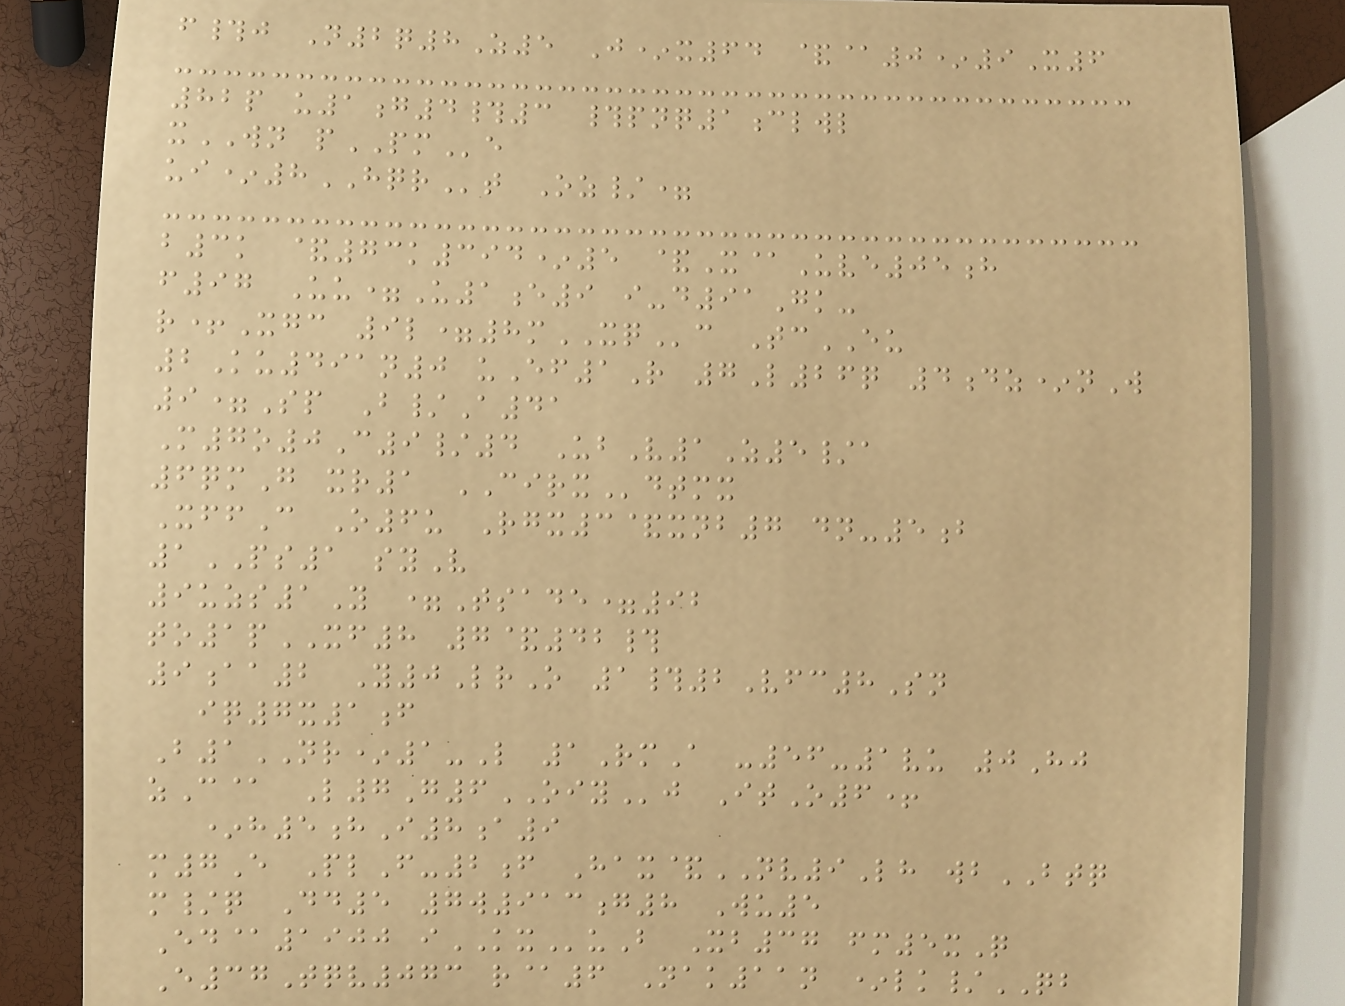f#j N2q8Z5 J*x64 &@0*9X6
82p u1g4#3 #pnq1clwl
xWN pPMe
ui*8HQRt Oz/=
b3k &73k394*5 &X@Uve05h
f97 Uu=U1e9 i-d91Gk-
r+Xgc 9l=8mXQc TcEU
2Ku491n0 uEf1R 7L26q 4dz*nW
9=Sp B/A41
M7o0C9/4 UbV1Z5/a
6qmG xr1 CIRXdtmx
XffC O6u Rgx3&xnb7 dn-5b
1PS1 syV
9uzs1Y =Tsade=92
to1pXF8 7&42#
9aa2 Y0LrO 1#2Vfc8Sn
iq7x1f
B1NR*1-L 1RmA -56-1vu 0Hj
zC@ L7G6OIYj ItO6+
*h5hI8a9
m7E PlF-2f Hax&NV9Lh wbBTQ
m/q Dd5 7w913g8 Wu5
Ed@1900 iKXuB Xb37 fm5xQ
E37Tqv073 r@6 Nak11n *lk/QB
